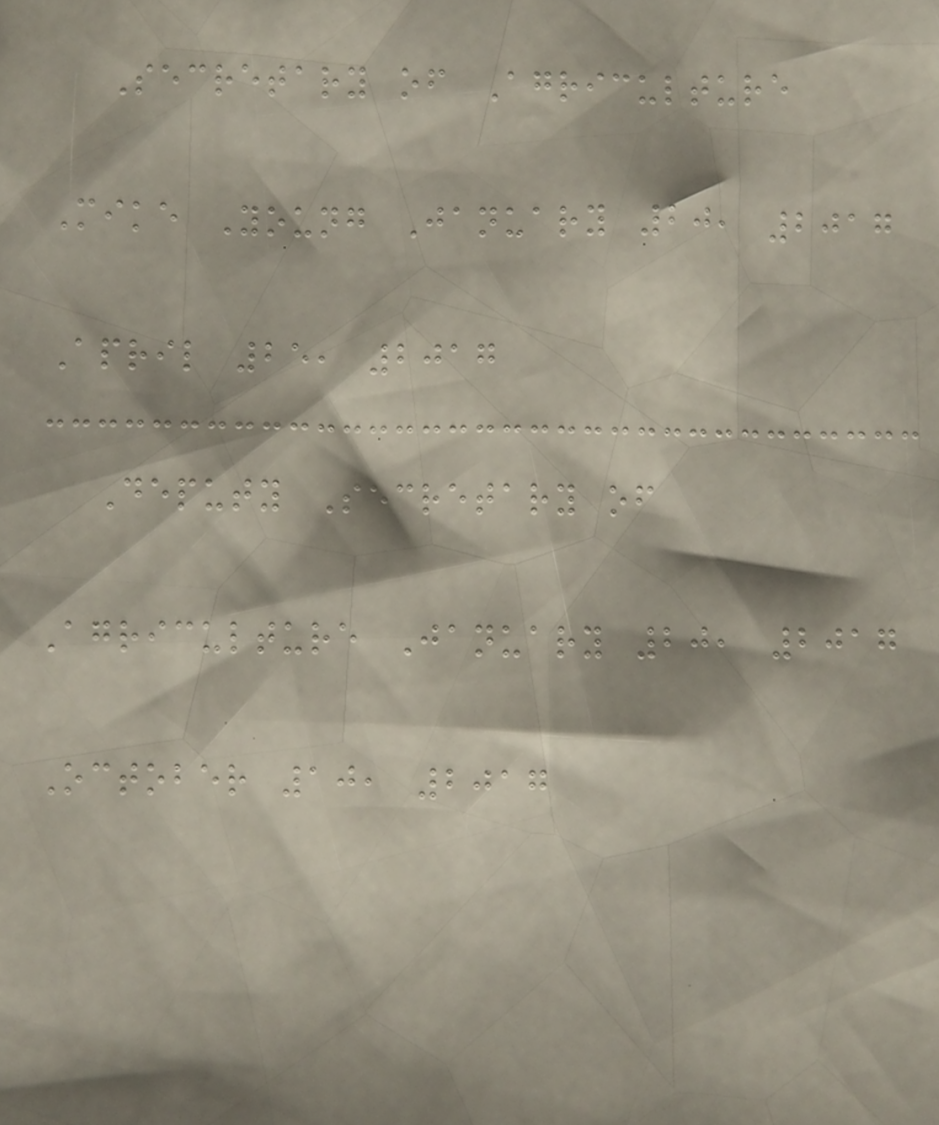Secretary of Agriculture
Mike Young January 20, 2017
April 25, 2017
Deputy Secretary of
Agriculture January 20, 2017
October 10, 2017
